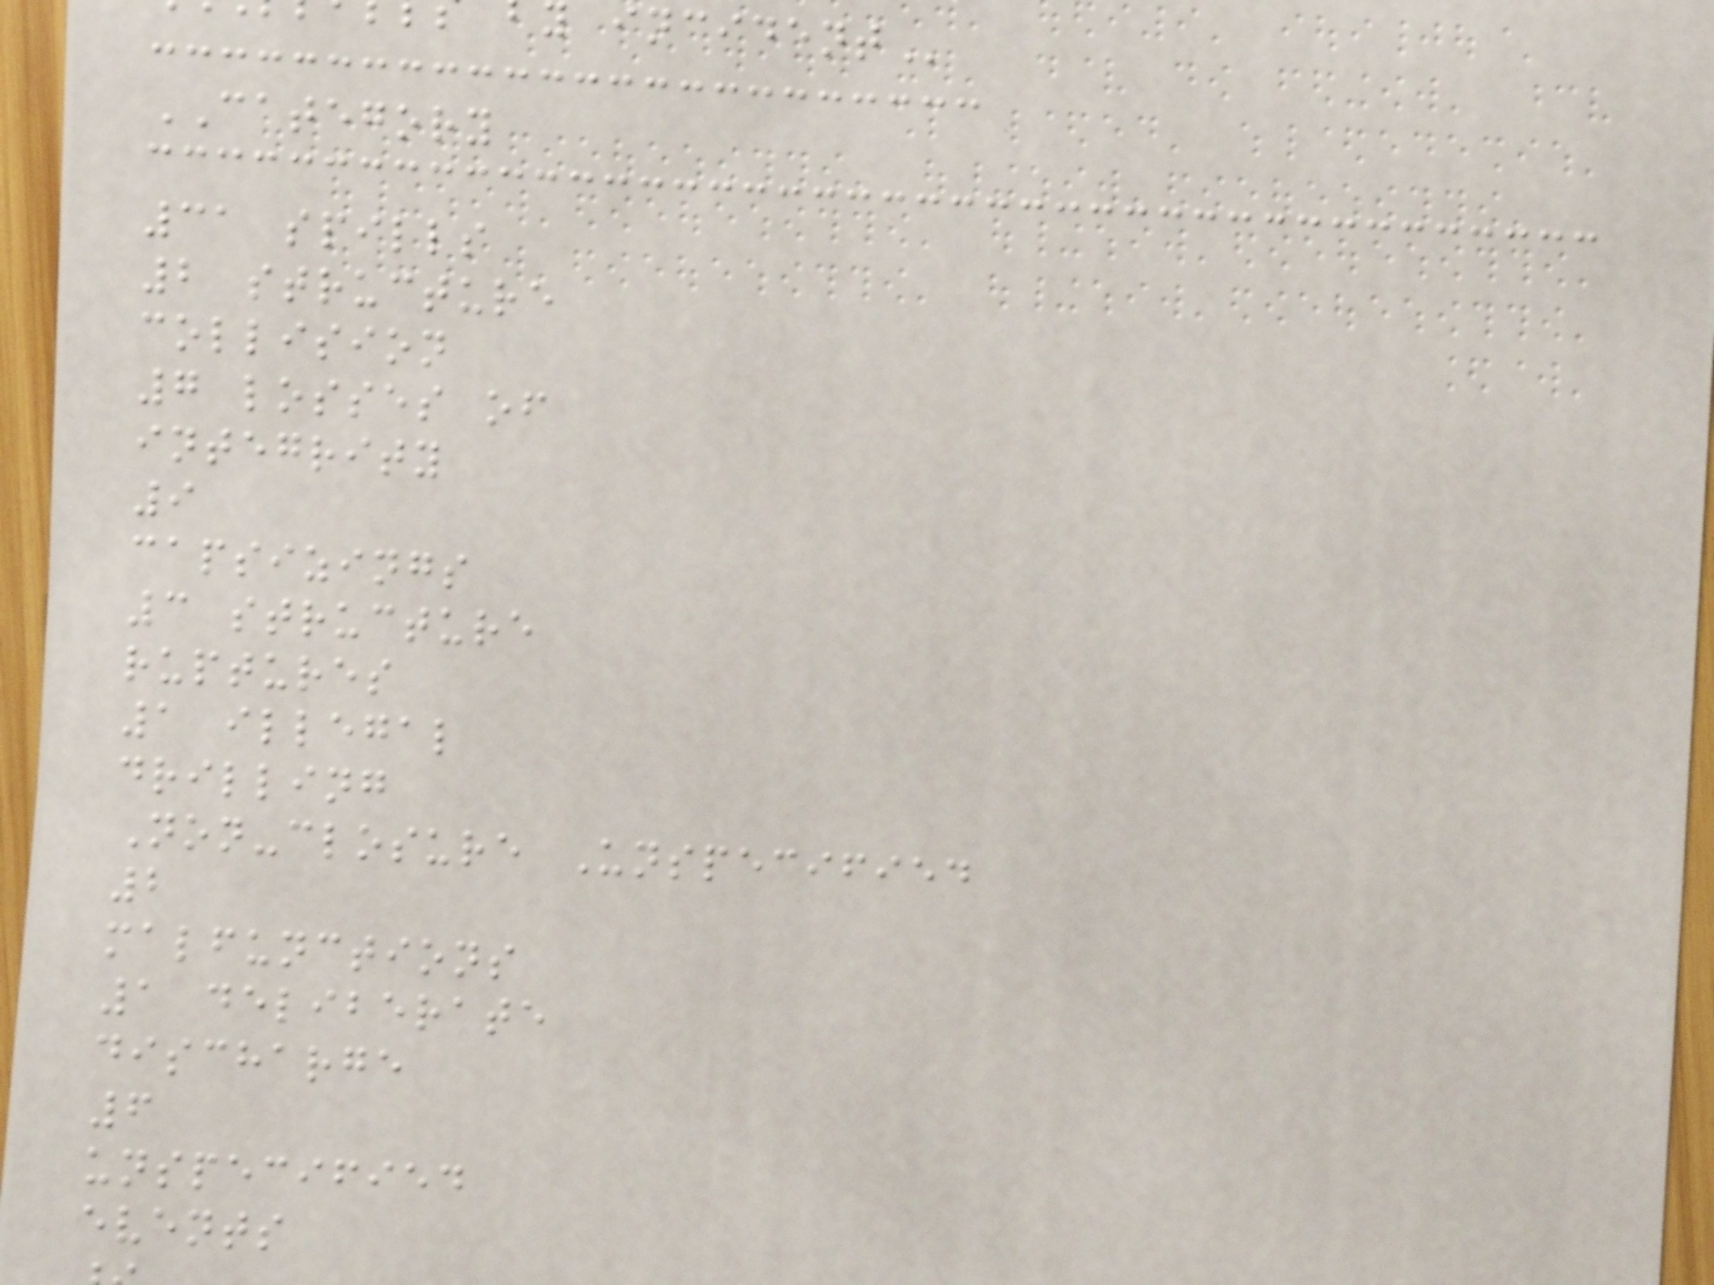CATEGORY
31 spills
2 structure
collision
7 losses of
integrity
9
capsizings
3 structure
ruptures
1 illegal
drilling
Non-closure Unspecified
2
malfunctions
1 deliberate
discharge
6
unspecified
events
